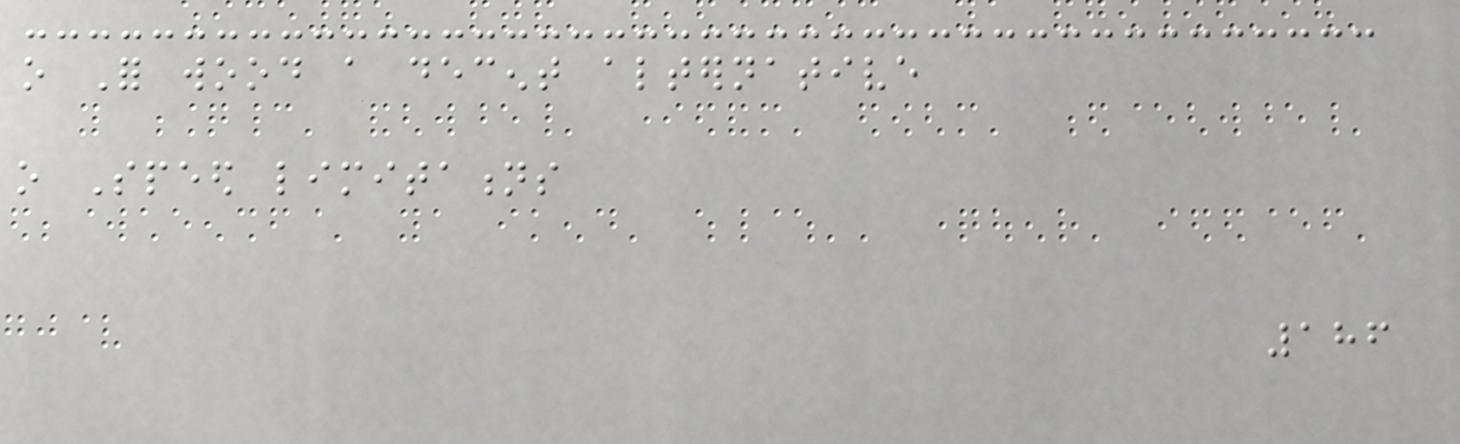o For wood a decent alternative
o Speed limitations
186
